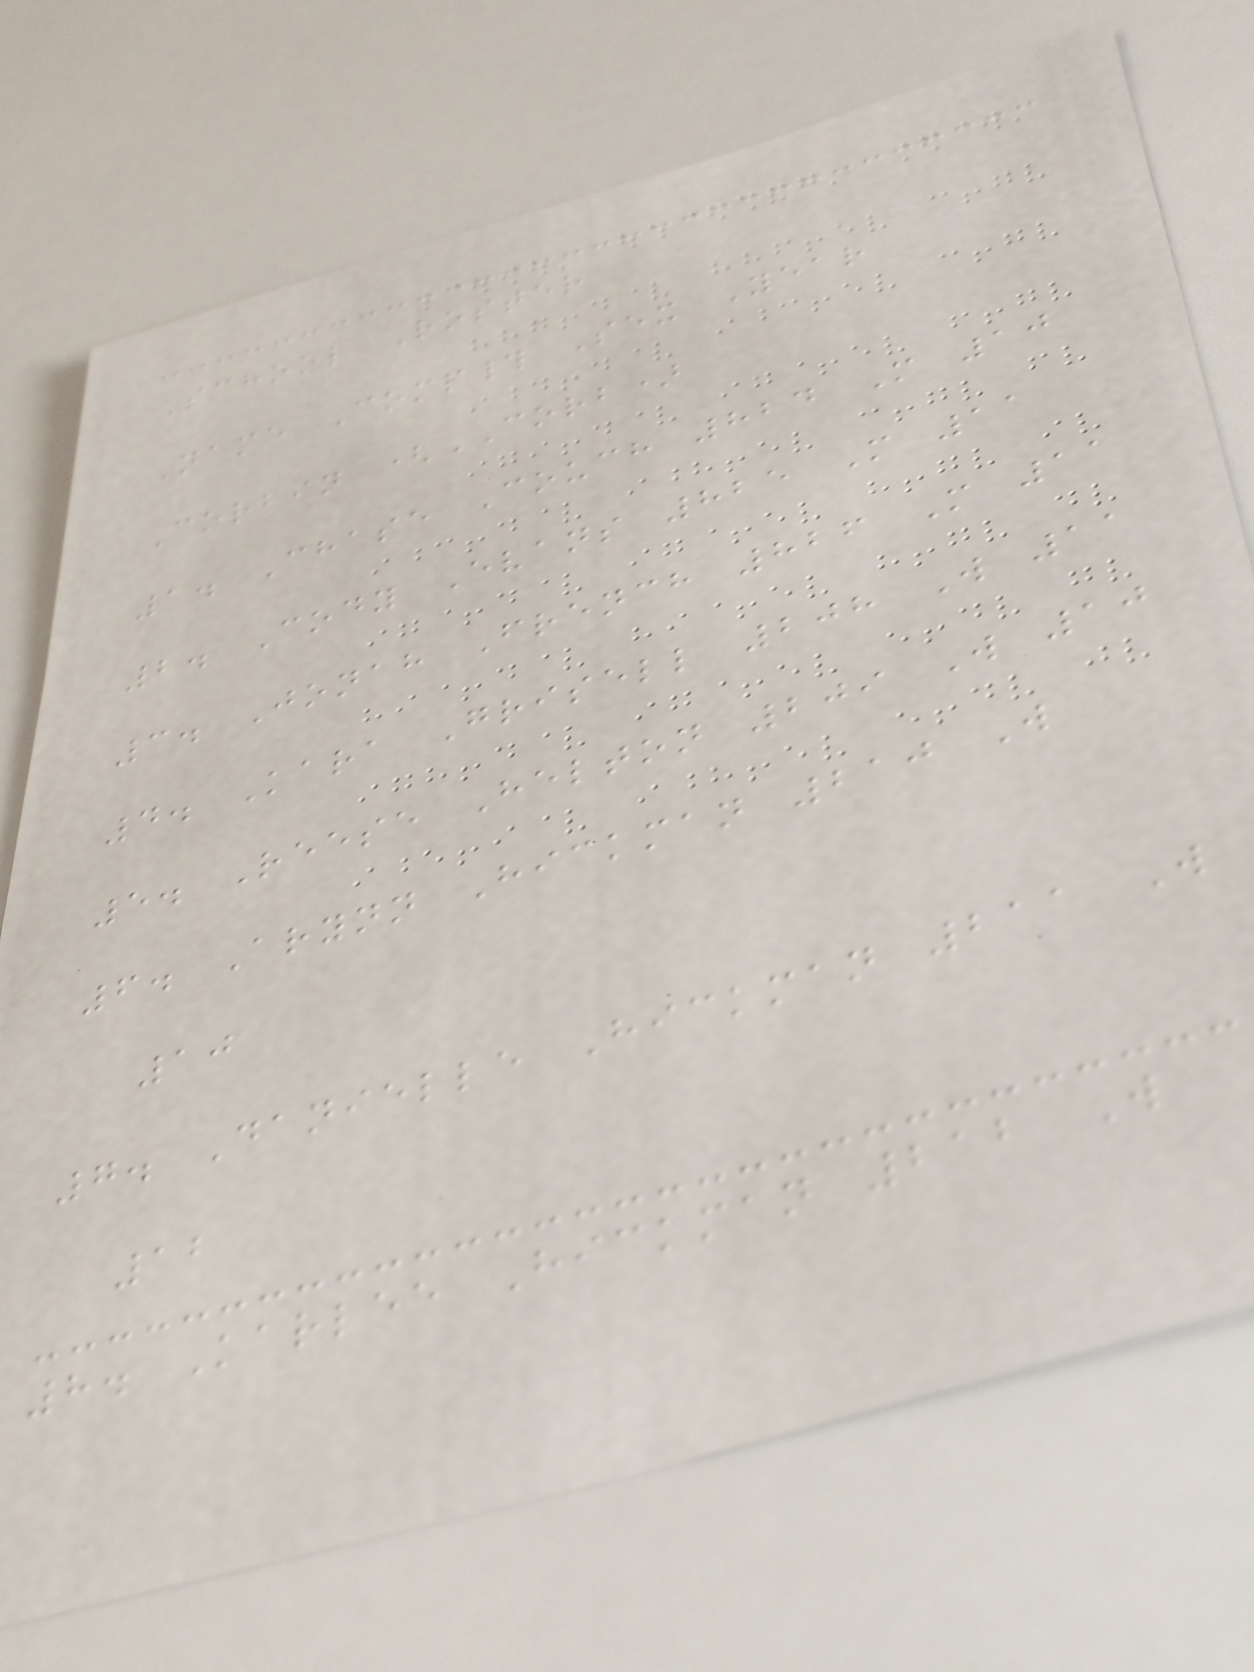School Roster
Name Comp# Sex Year
Corbin (CORB)
1. Chase Couch 824 M 10
2. Cody Evans 825 M 11
3. Jonah French 826 M 11
4. Kara Grisell 208 W 11
5. Reese Helton 209 W 10
6. Arynn Hickman 210 W
10
7. Danielle Hickman 211 W
12
8. Karlee Hickman 212 W
